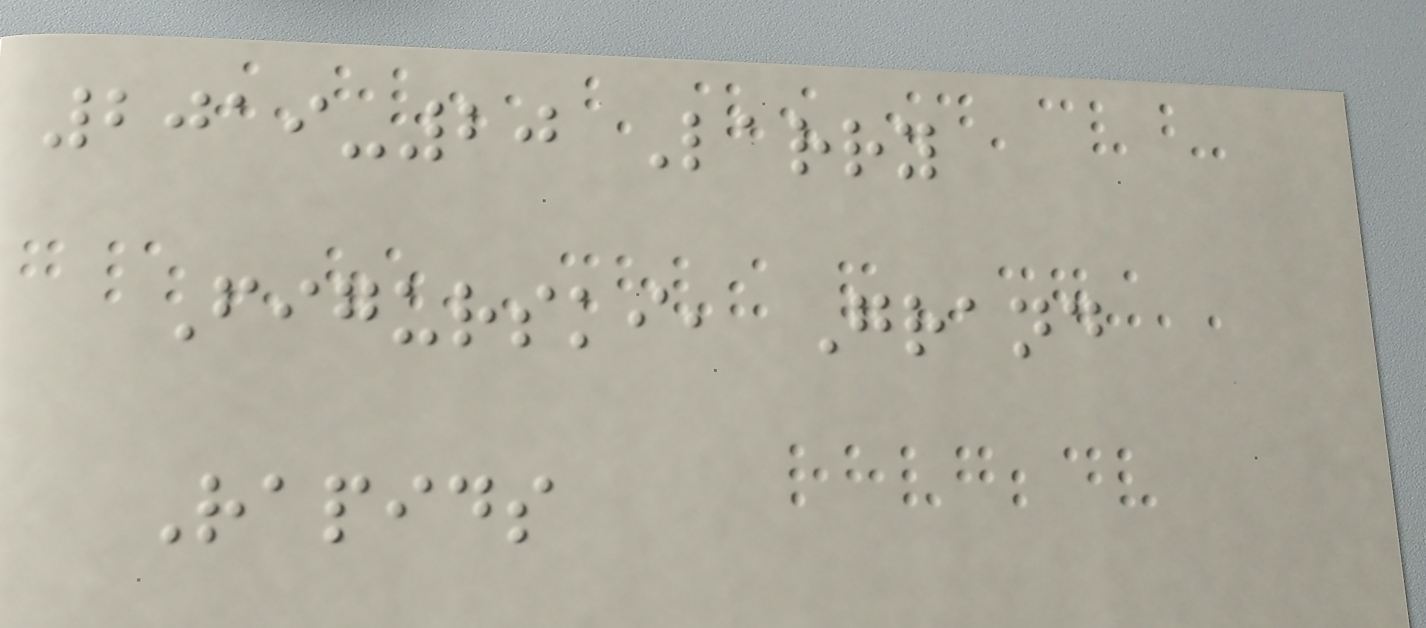2019-20 Larry
Figurski, Grand
Rapids
